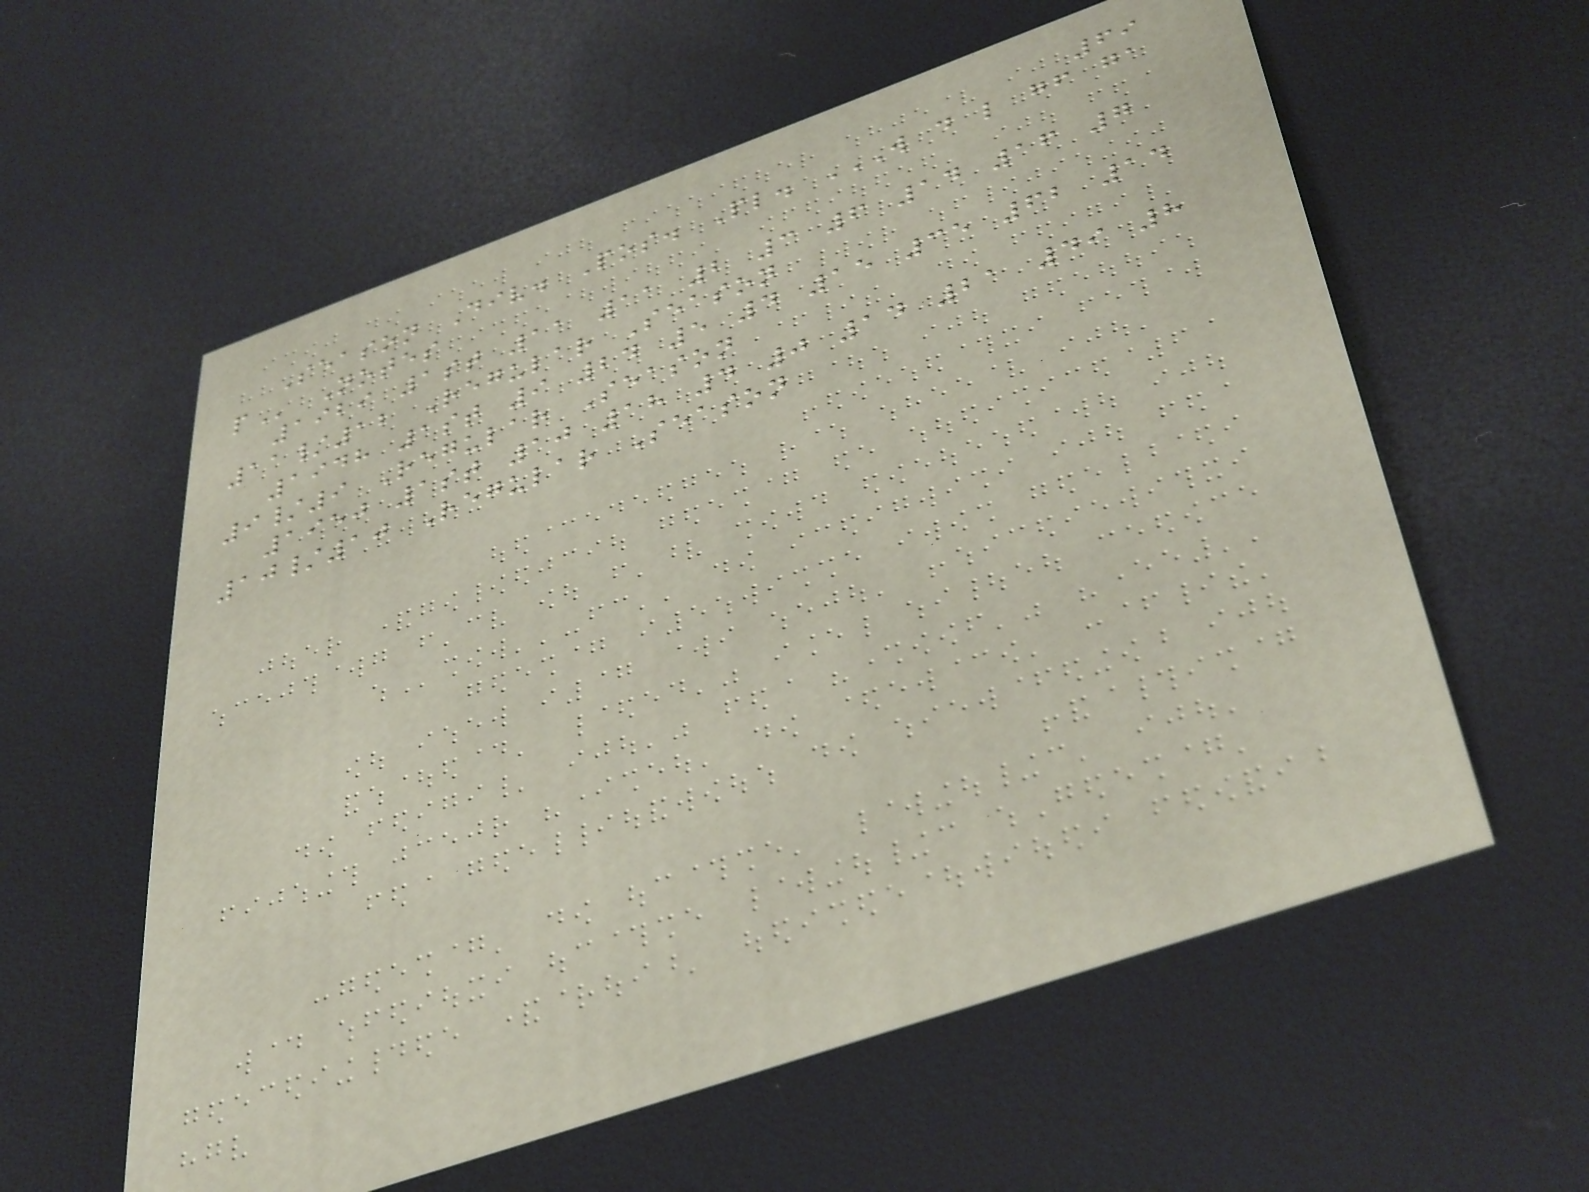69
Season Div. Pos. Pl. W D L GF GA
P Notes
1929 1st 11 11 2 3 6 14 16 7
11/12 Regular Season
1948 1st 9 24 5 4 15 35 62 14
9/9 Regular Season
1950 1st 10 18 4 0 14 21 49 8
10/10 Regular Season
